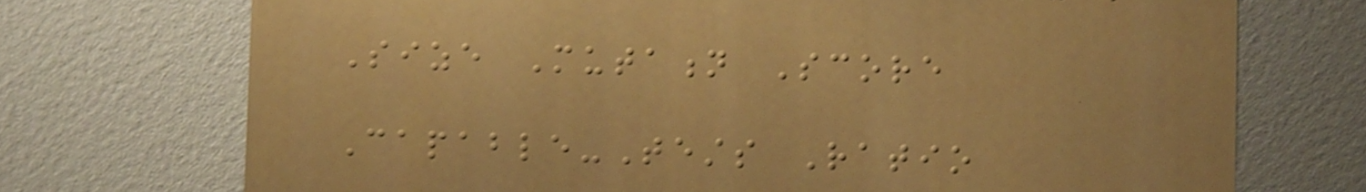Size Mutation Score
Capable-Tests Ratio
